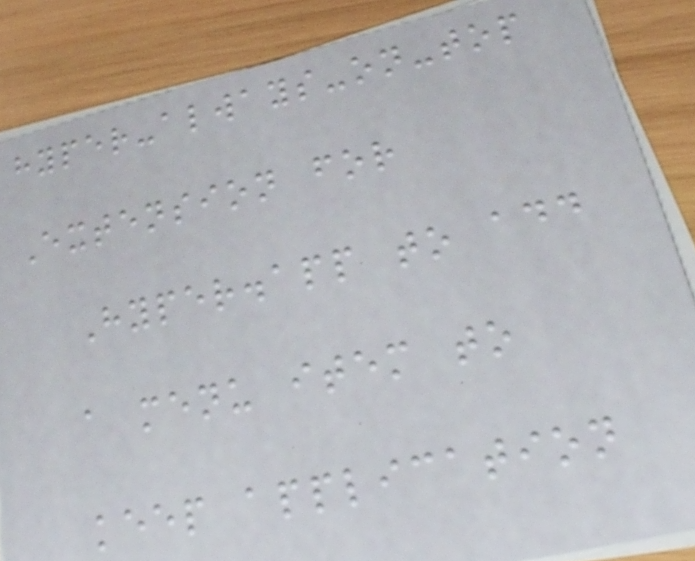hyper-always-on-top
Extension for
Hyper.app to add
a menu item to
keep application
